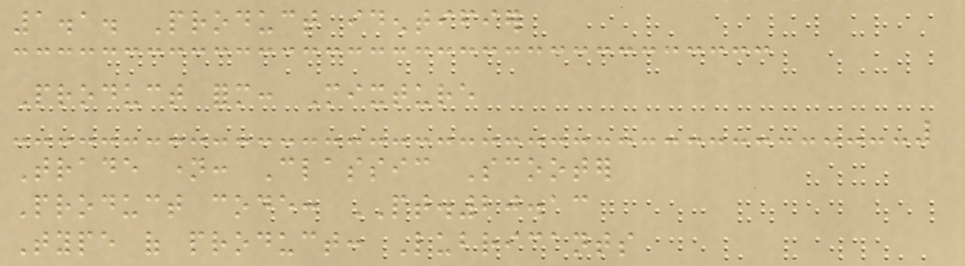1.1. Product identifier
Product form: Mixture
Trade name: Classic Scooter
Product code: PT.20.13
Type of product: Lubricants
